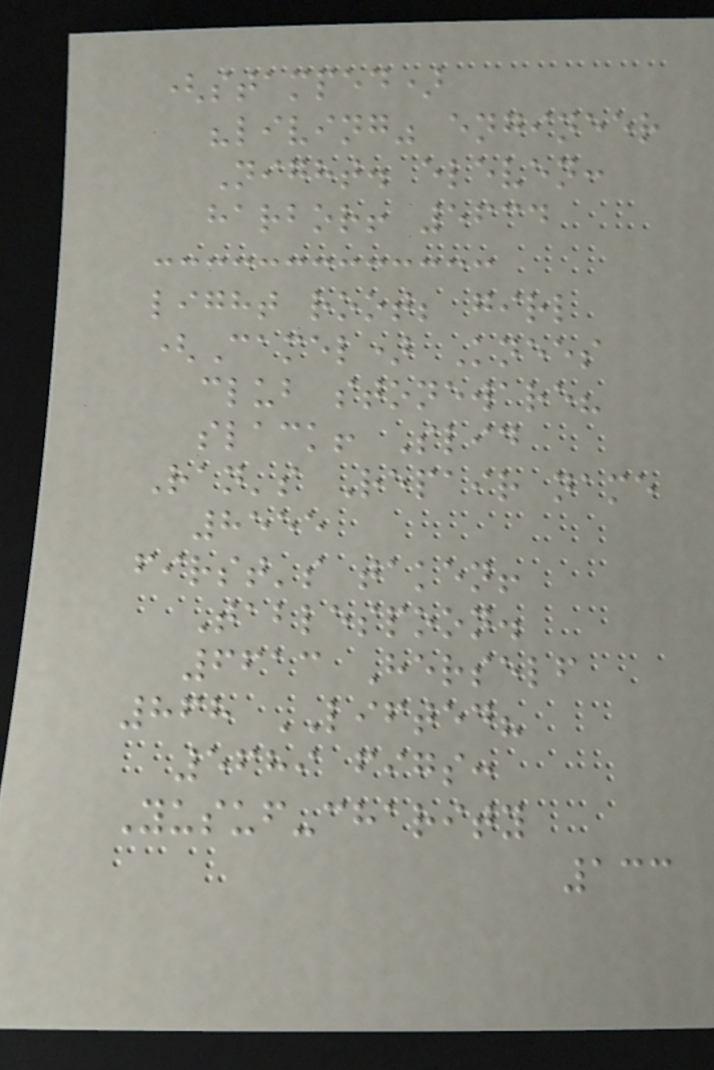(stamped)
"living" engineer
Night. eleven:
harbor! 5634
light root; girl
(Camel) Knees
club stoneware?
slack! Slid
Ran's Repair name
8555
first's taken!
Tablespoon.
6613 Herself
868 LIFTED?
5689 figs:
Yusuf-charity
133
